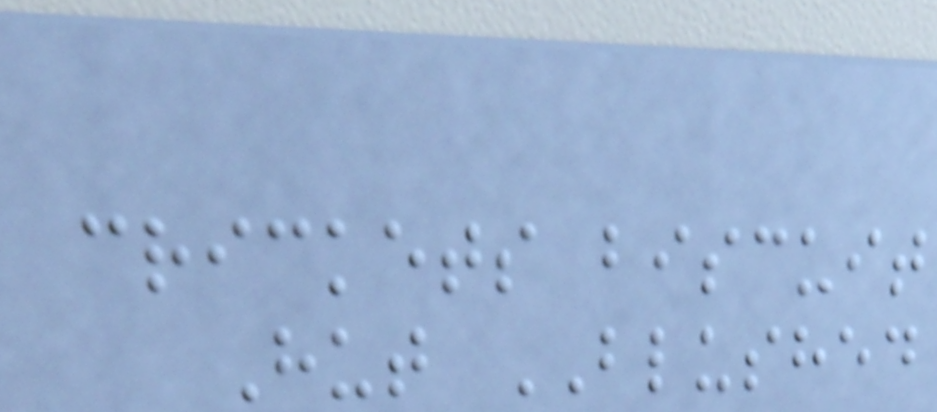crickets biscuit
Hut BLUSHED
